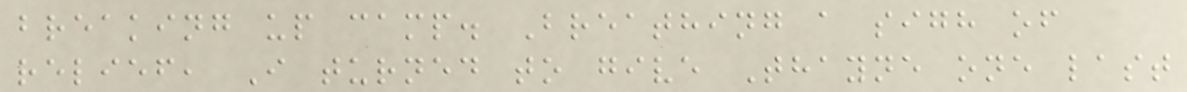breaking up camp. Breathing a sigh of
relief, I turned to give Thayne one last
